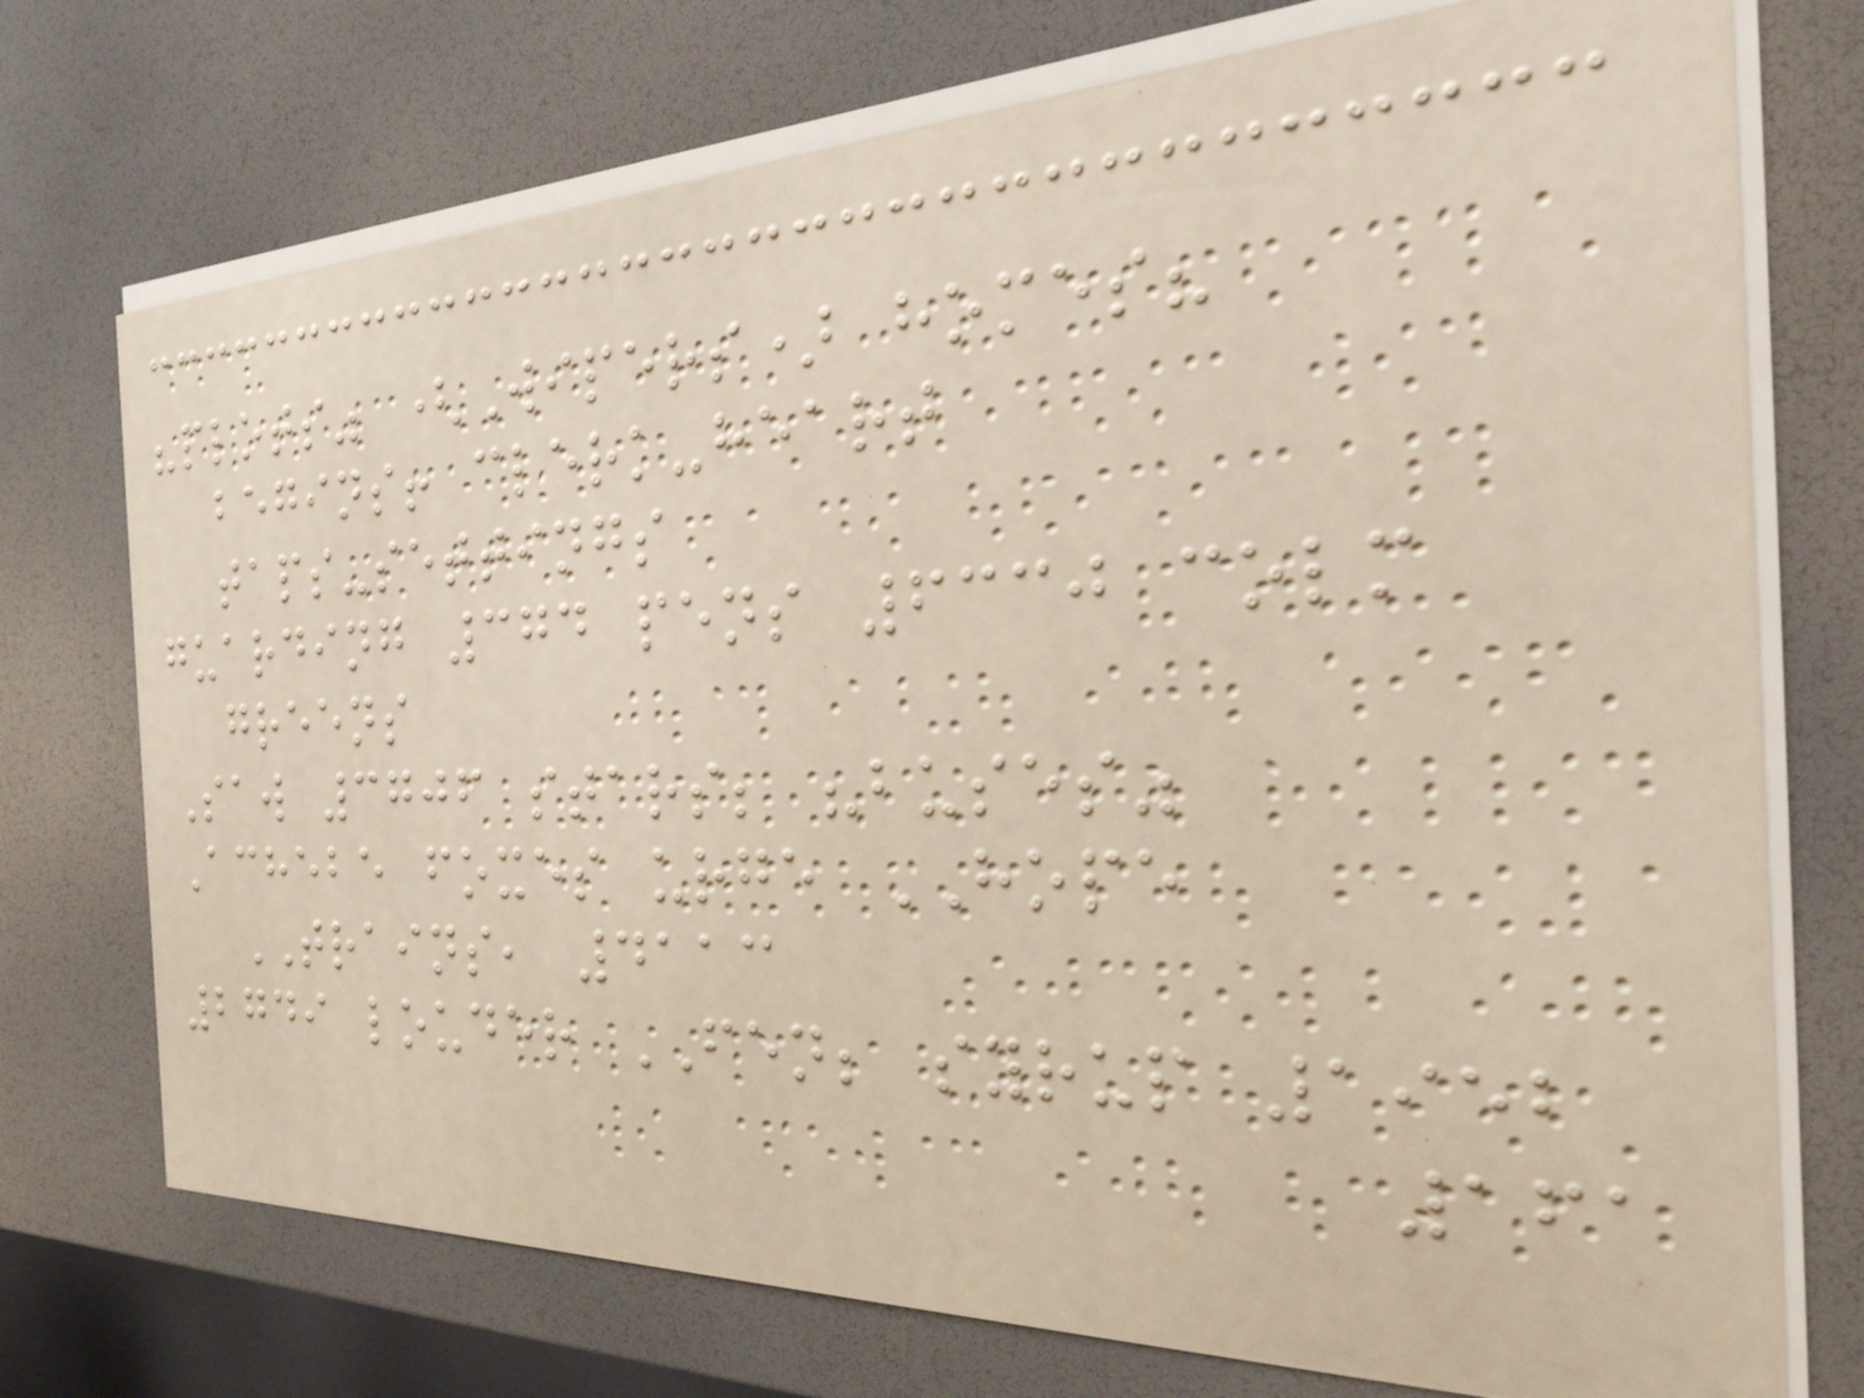"plots" (Wipers) homes?
begins! clerk-heart
taps-settings
guarding 374 pens 6330 colm
greens
Saw 3706 stars; "buses"
Achebe foxes urge HOPE
TRAINS, 4113
2749 louder FEN; syrup 1952
161
